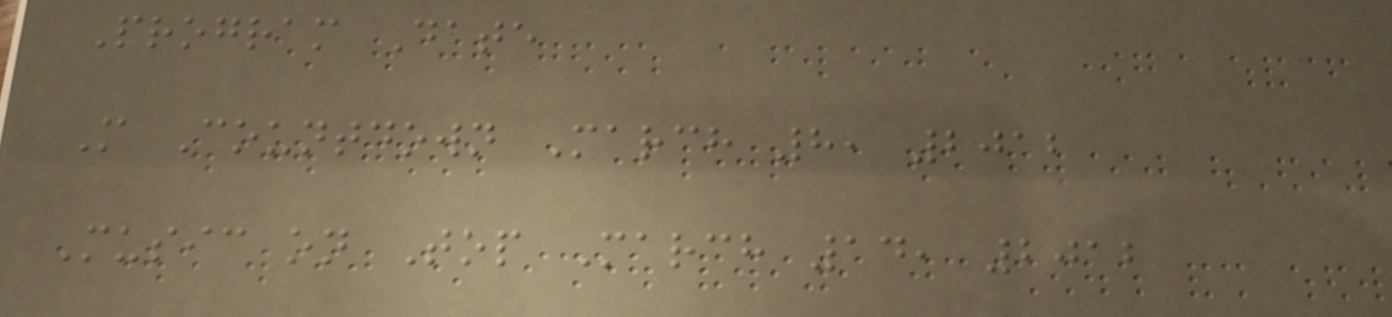Program Date
M Countdown March 8, 2012
Music on Top March 14, 2012
